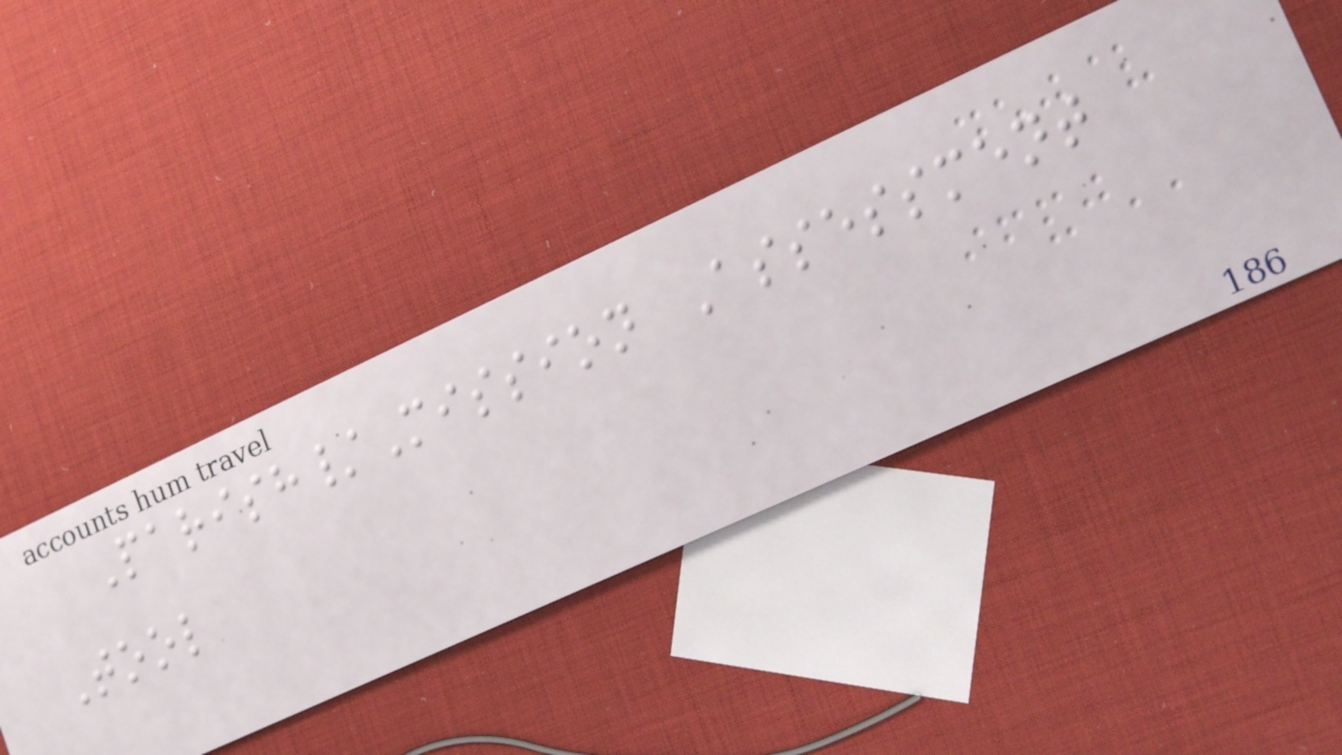Parish/Mission Assessment
Tool
